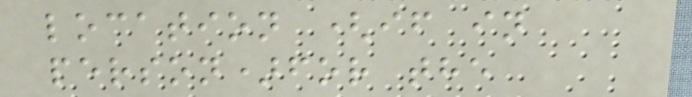location (if in
person)for the
